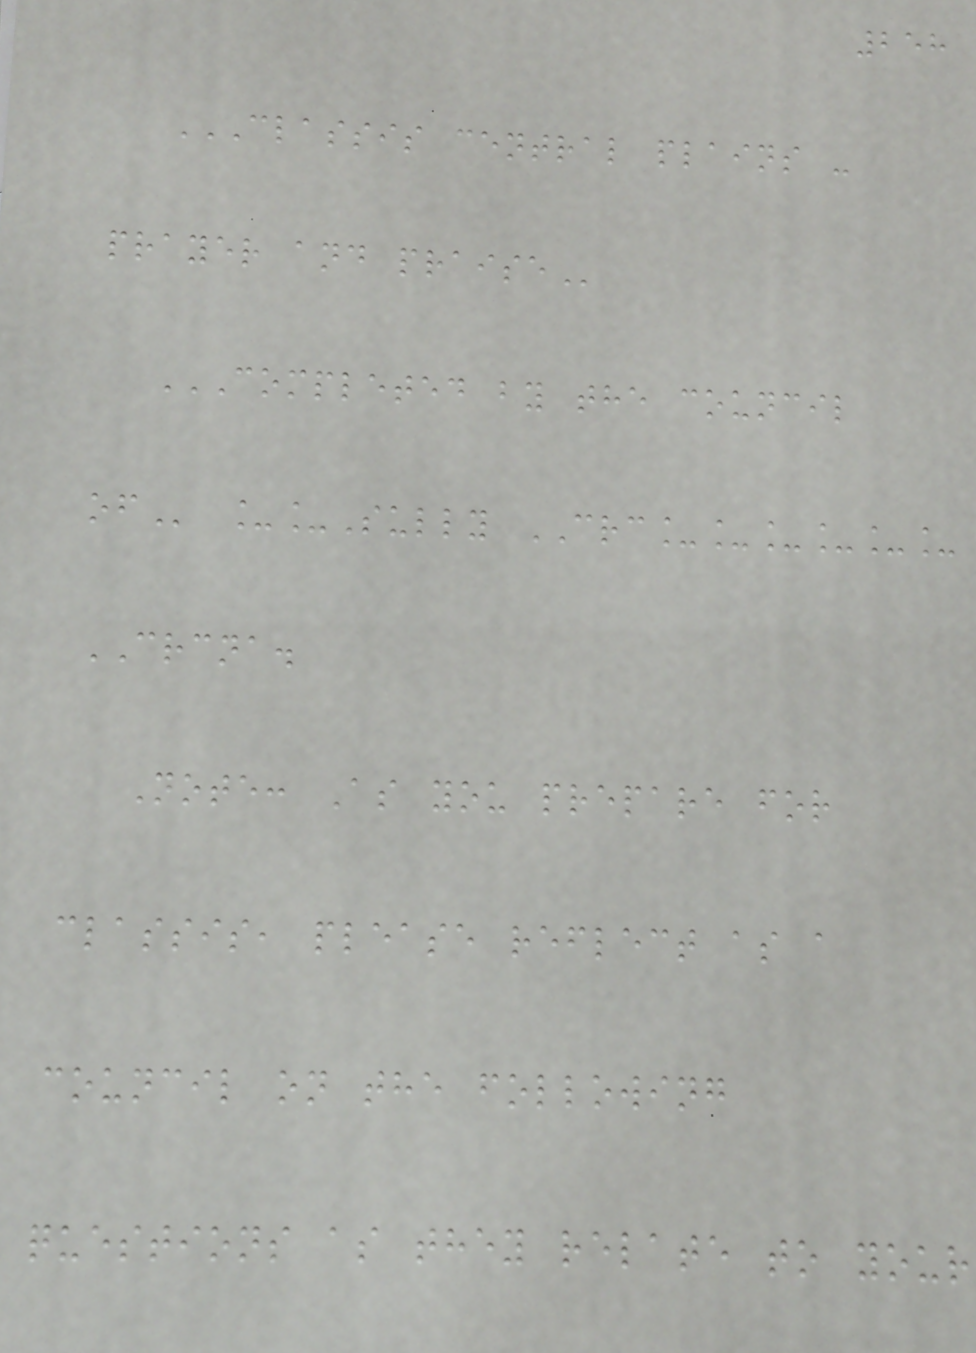258
CLASSIS CENTRAL PLAINS -
PRAYER AND PRAISE
COMPLETED BY THE COUNCIL
OF __Sully CRC______
CRCNA.
Note: As you prepare for
classis, please reflect as a
council on the following
questions as they relate to your
